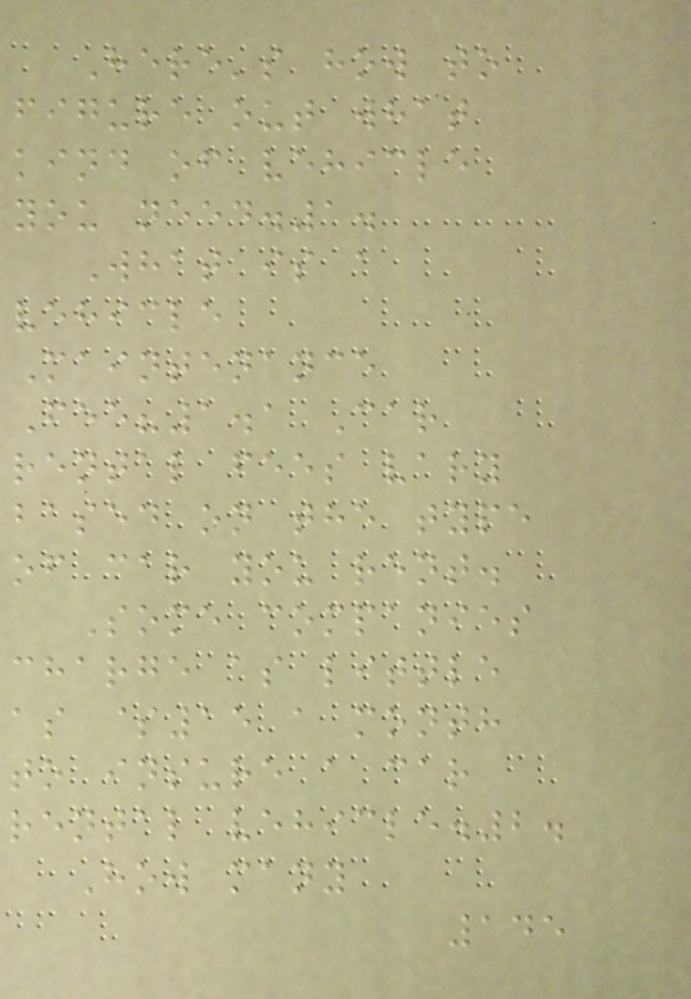Here's how to
figure out what
kind of vehicle
you need.1.
What is a
vehicle
Maintenance
Fee?1.1 Car
rental fees vary
based on the type
of car you rent.
Some companies
charge as little
as $15 a month
to insure a car
rental vehicle.2.
How many
145
